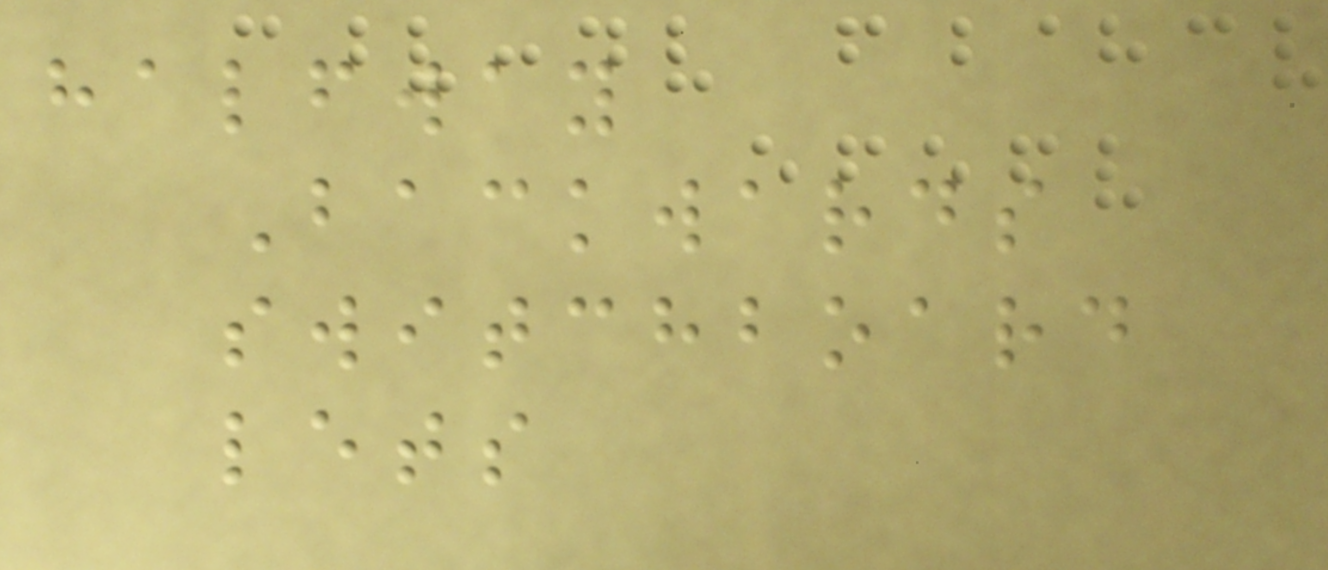halfway
Backwards
switchboard
lets
